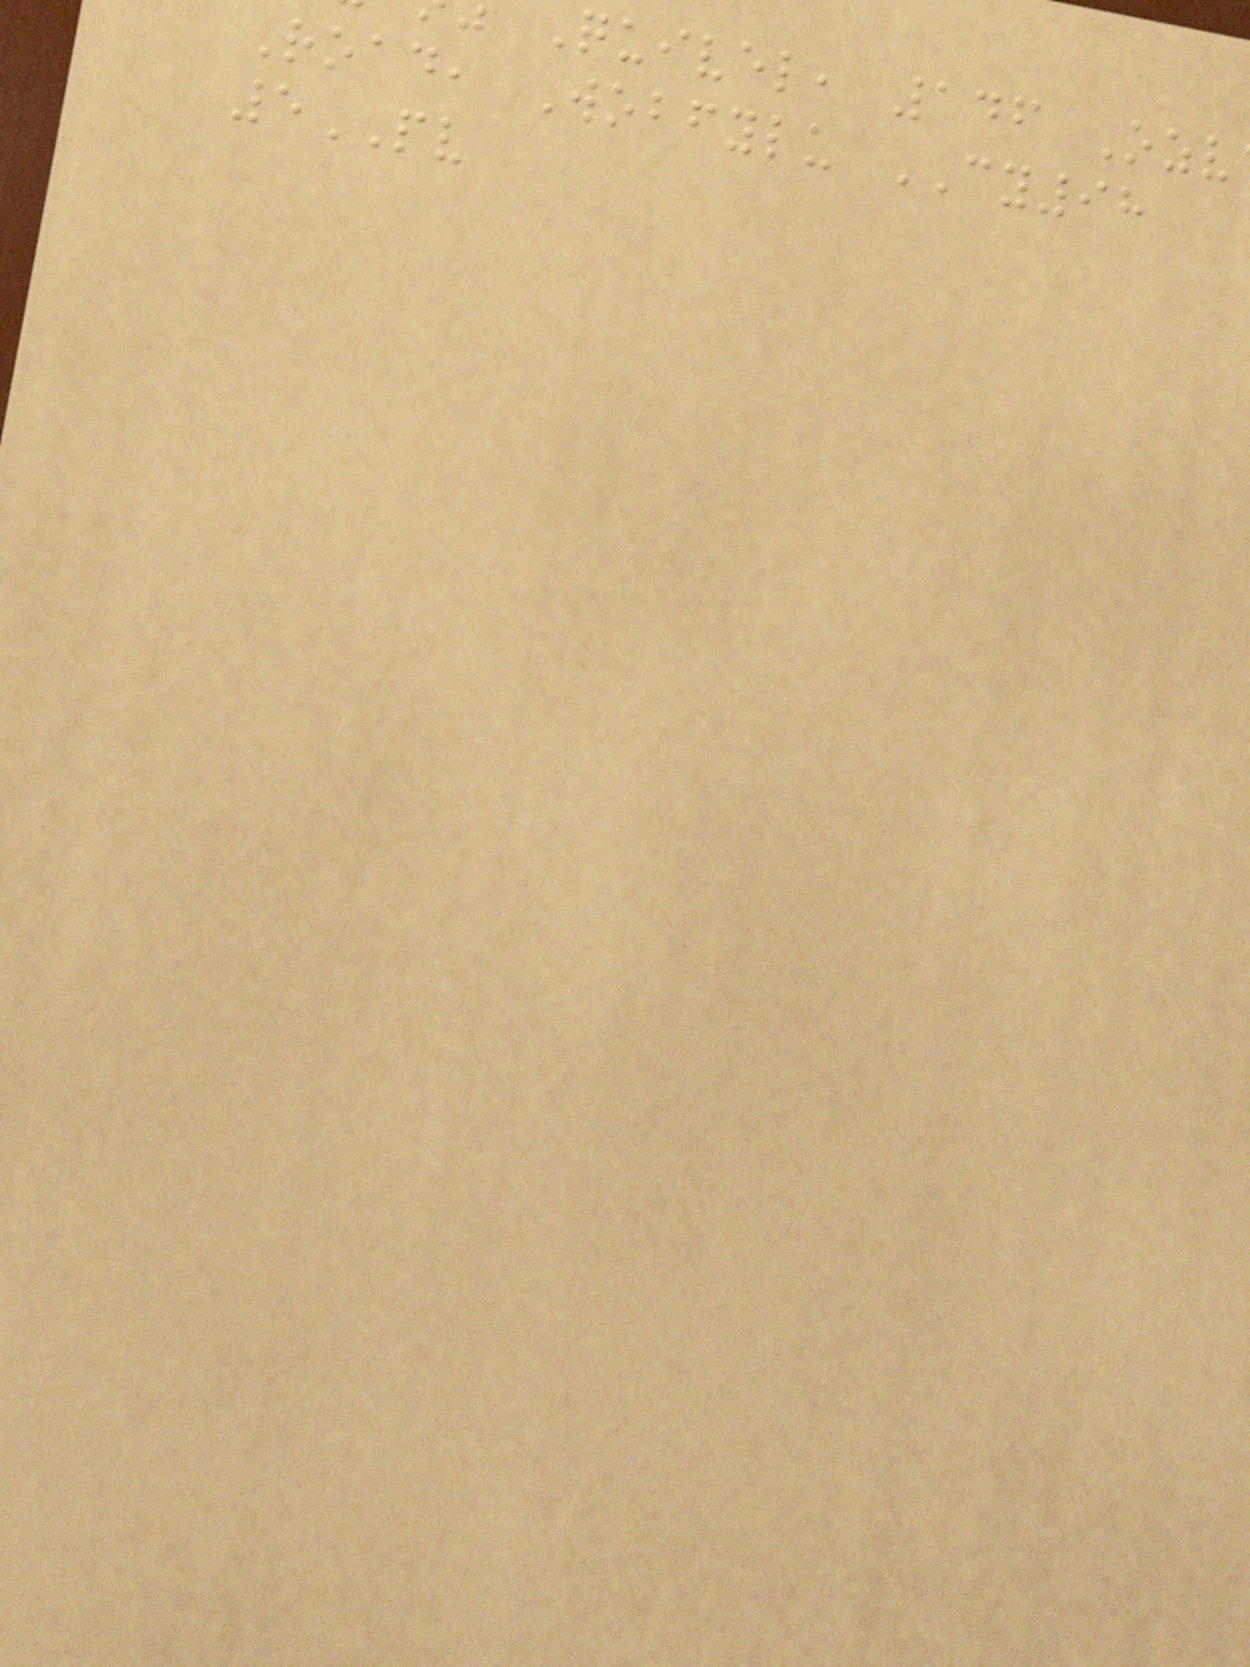Quivel, 146 Ozv
Road, Wobfylu CY98
5PV
